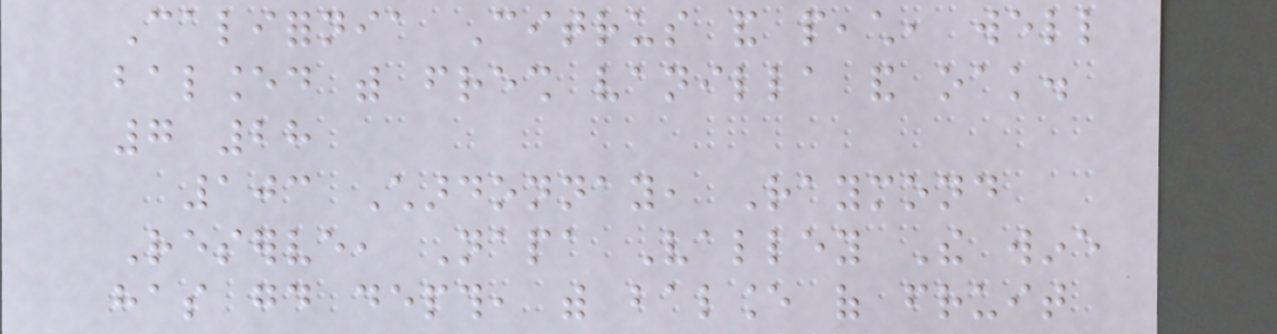California Citrus and peach, well
balanced with fresh vanilla and oak.
7 28
103 Chardonnay, Raymond
Reserve, Napa Valley The wine
has good depth, with balance of fruit
